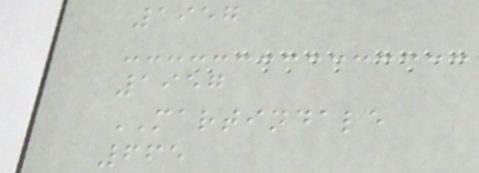1957
1957
MARTINDALE
665
